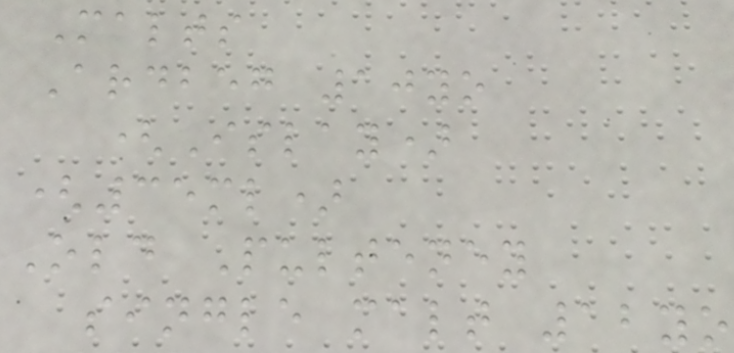Malts
Ardbeg 10yo
(Islay)
(35ml)
Old Pulteney
single malt 12yo
